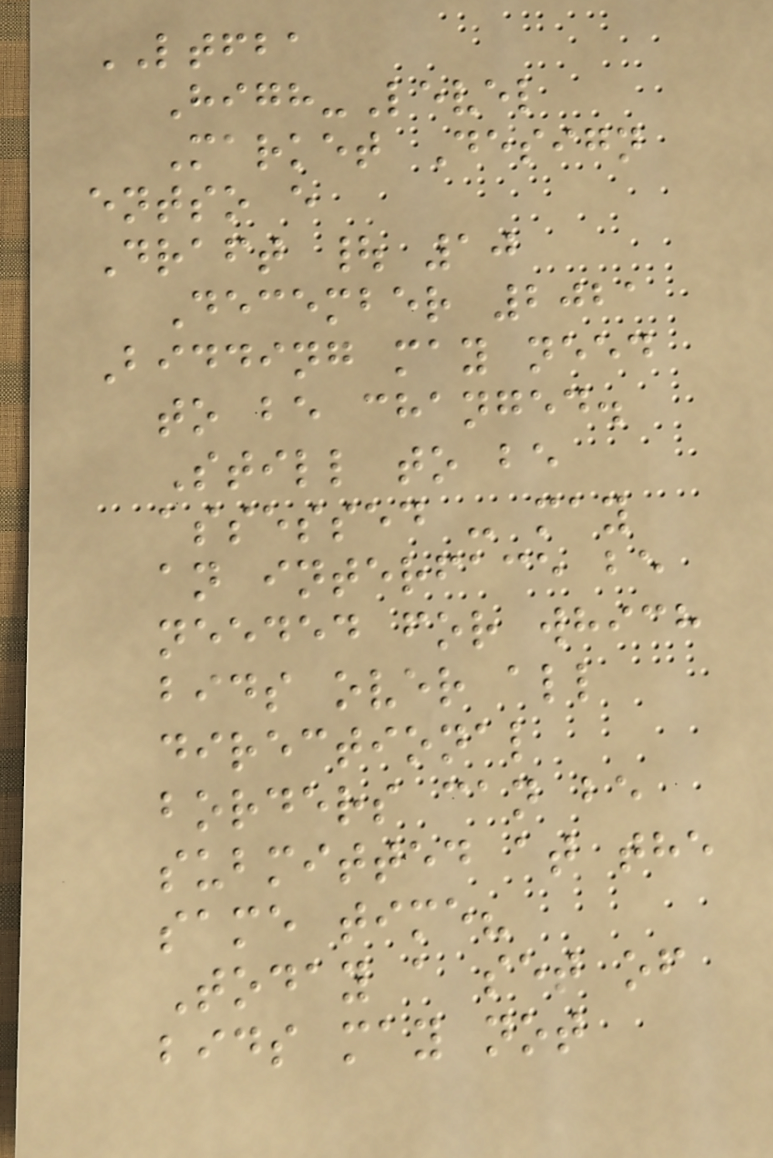LTFBA
High-Level
Market Design
entso e
Draft | 10
December 2021
Bidding may need
to be changed.
Still to be
assessed - may
an interface be
needed for which
bids over all
directional
borders can be
submitted at the
same time?
Today a set of
bids may not
